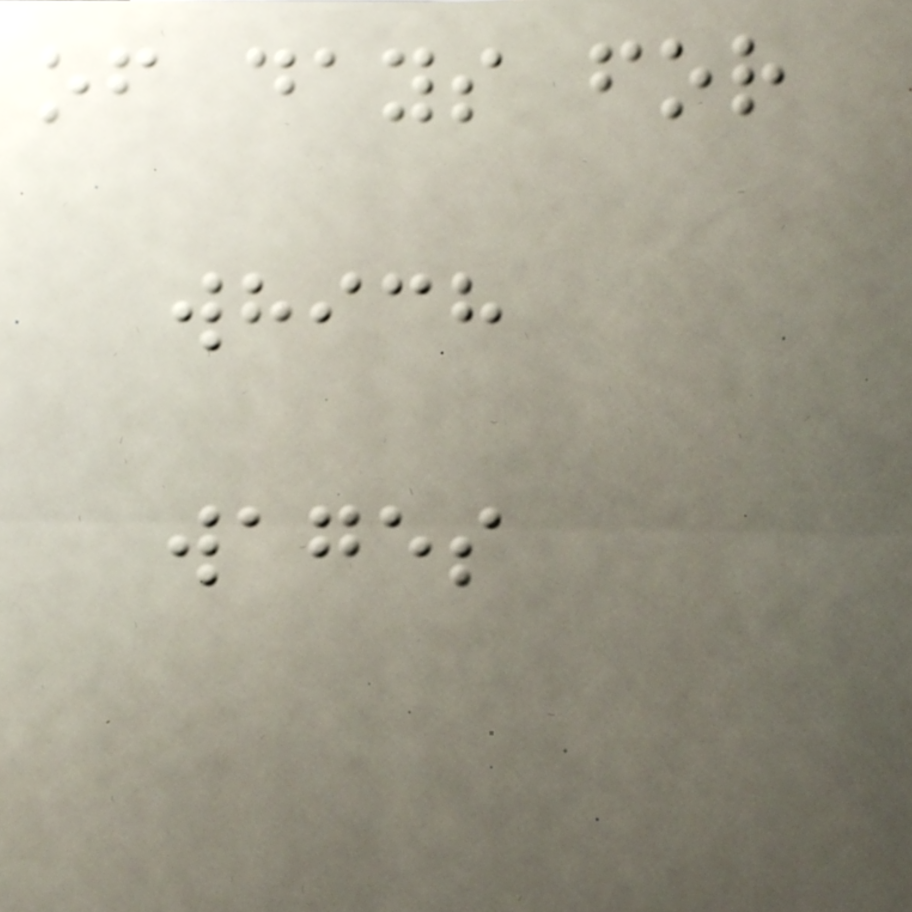of days for
which
wages
